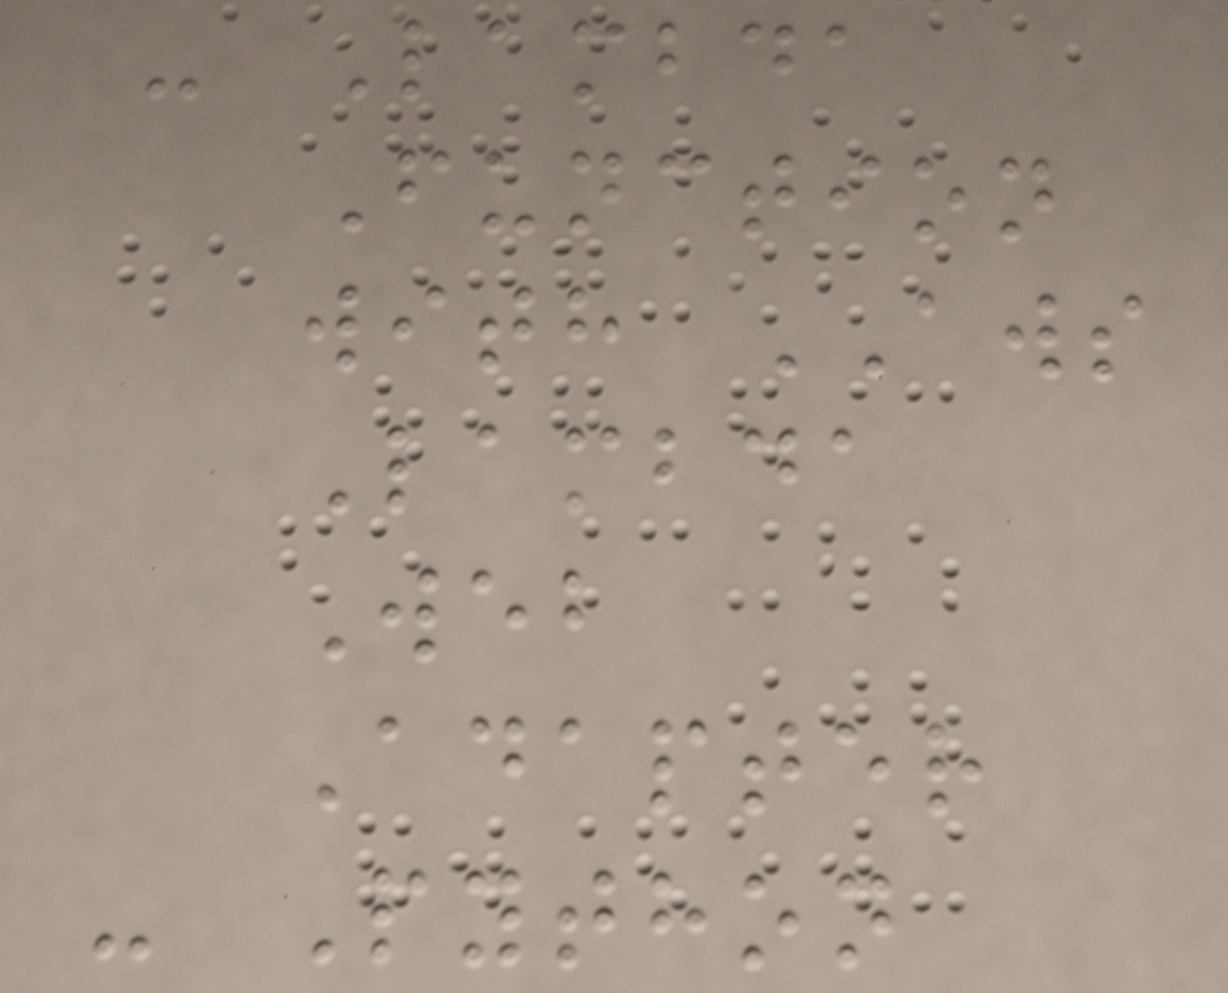- Lambda
Function
with AWS
Lambda
Web
Adapter
- Python
